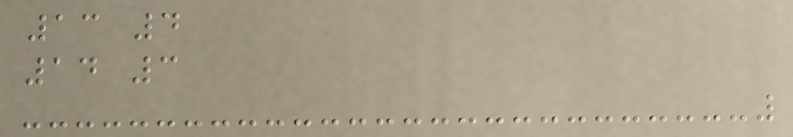13 4
14 3
